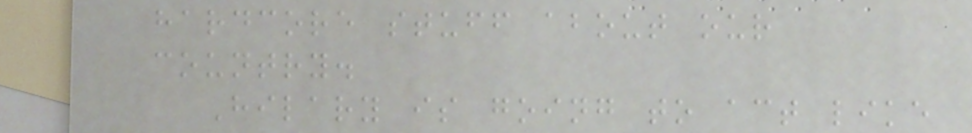hardcore stuff about our
country.
Hilary is going to act like
